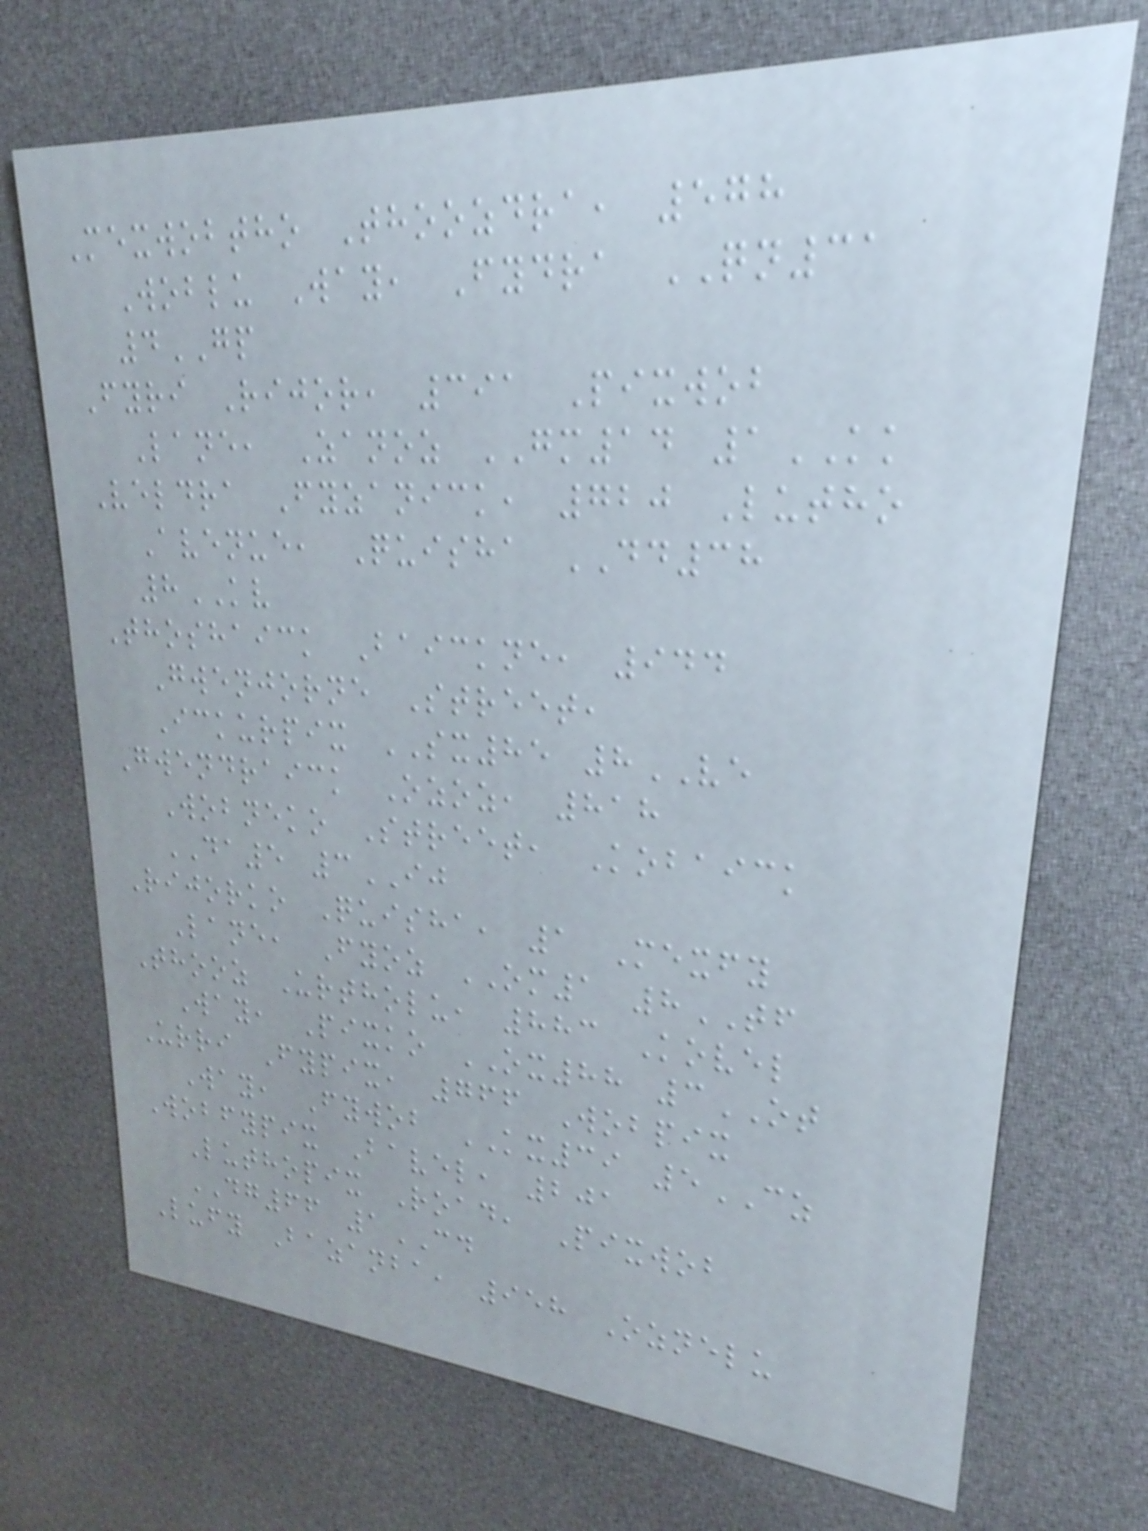Mexwobtho Thoozdra, 578
Woblu Way, Fydra QN31
4GP
Fyri Rijor, 391 Pixwob
Lane, Zanoz GM14 1KK
Veldra Fyzanick, 720 Lutho
Avenue, Quisha DD38
8KV
Thoshaick Baickne, 944
Gwenjorne Street,
Ickurpix SX85 8VE
Gwendraick Ozoz, 818
Wobneko Street, Kobaick
DA5 3IJ
Rijorko Quisha, 1 Mexfy
Lane, Fyoz OM1 8TF
Thooz Urtholu, 883 Kovel
Way, Pixko OX88 3OT
Urri Fypix, 766 Wobpix
Way, Fywob KX39 5CZ
Wobfypix Bavel, 201
Luthopix Road, Pixwob
DG66 1CD
Lufy Bazanba, 958 Oznelu
